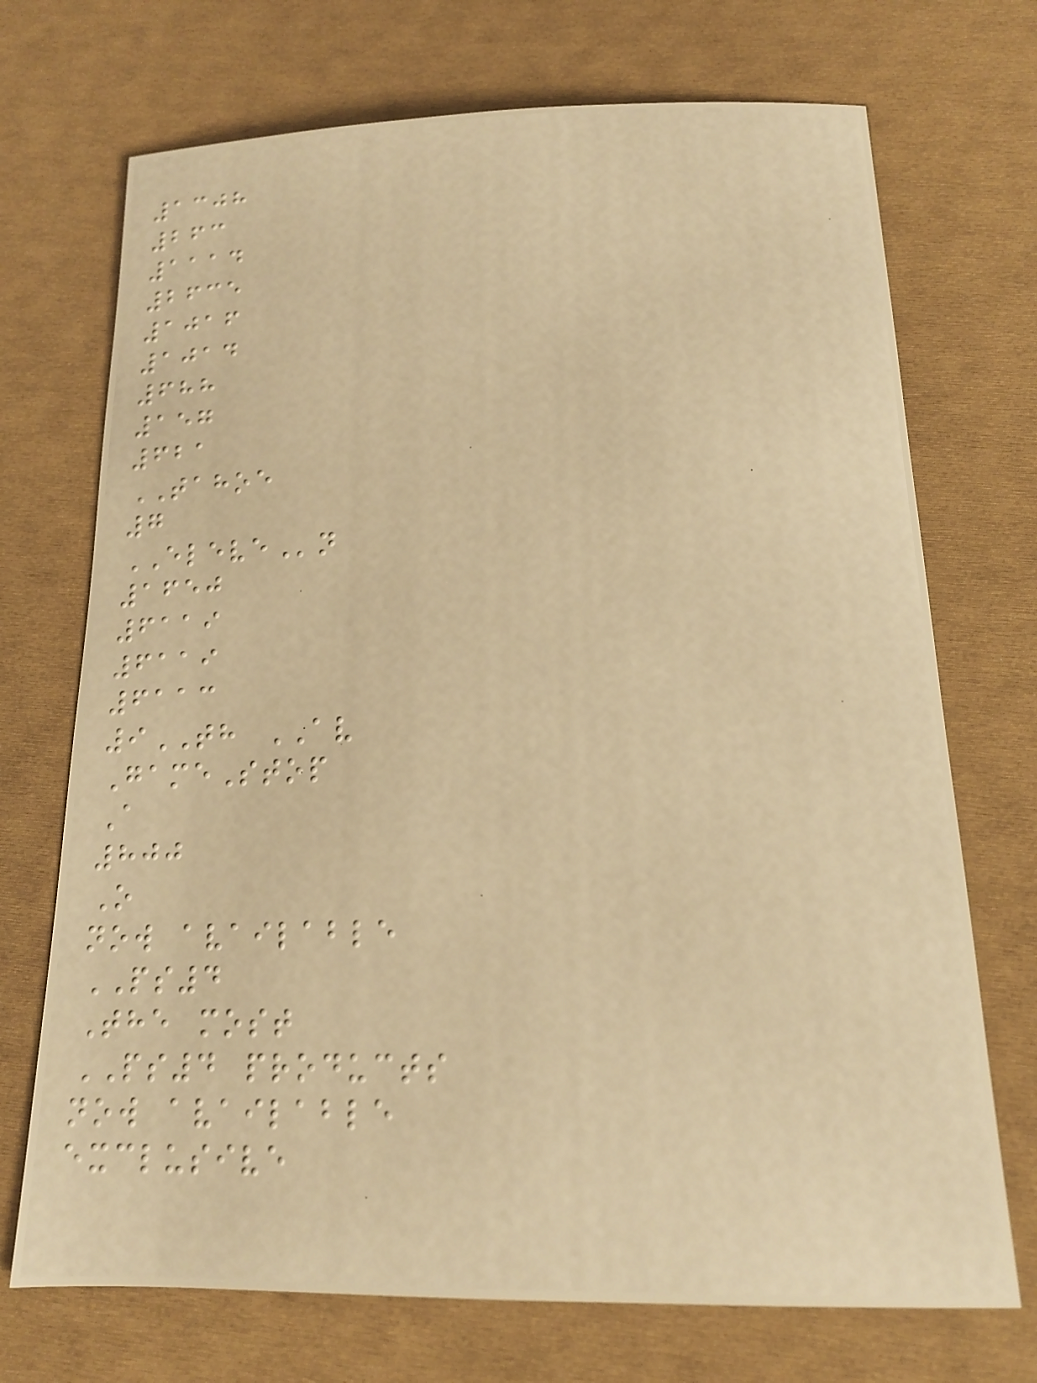1308
263
1114
2635
1016
1014
688
157
621
TAHOE
7
ELEVEn
1650
6119
6119
6113
9TH AV
GameStop
A
800
O
now available
PS4
The most
PS4 products
now available
exclusive
